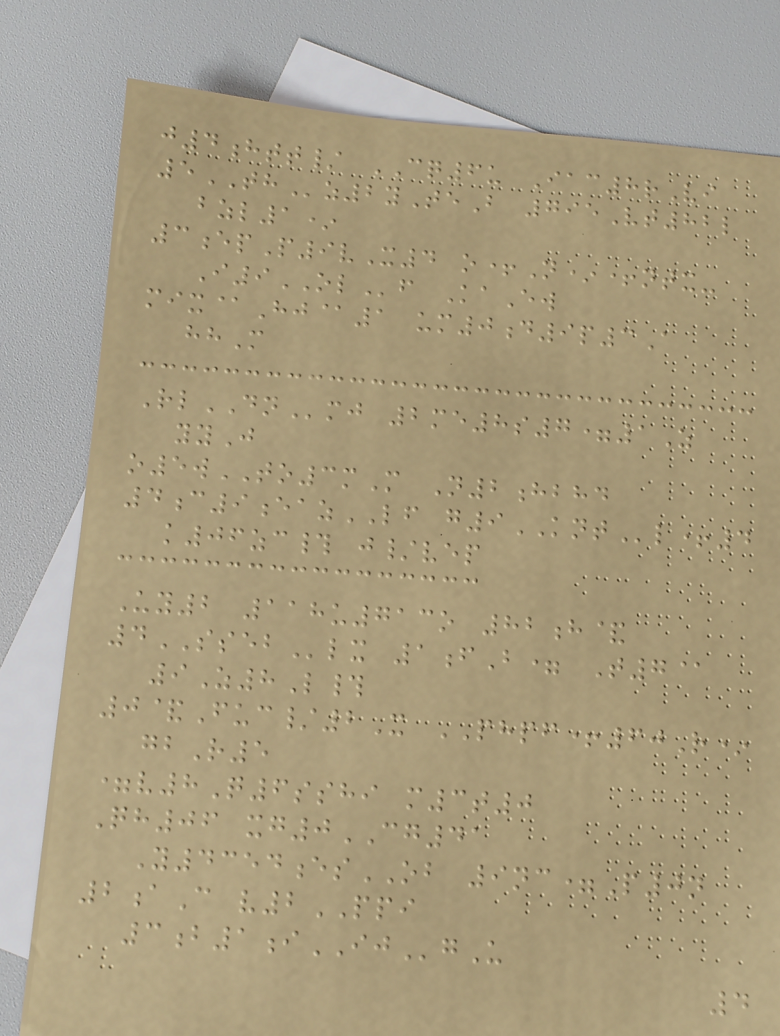j4htt/ CQ6u Iac8rVi
5THz2yTeB 795Vt82l
bzl1*
3epP9vX4 o+N*+ntx-
I9OLf KaEw
mix@Hj@1 um0d9p3A
hhM
RlDNmj 2me8s7=1Z
yyJ
o5wTO3mM N2hbhd
4c9eazLF g9KNTl+4
k06zc# j/vep
Uy2 118u713o 82h&
4SSEBlx 1fB= T7@
9Z8L#
0&Fuc/2X PHPF+60R*
gbR5
=v8Q6sshi m3t0
Qh06 xg0CG41
Y4354esOB 9nc=P0n
2aC v2PPI
3b1iIJgU
4
